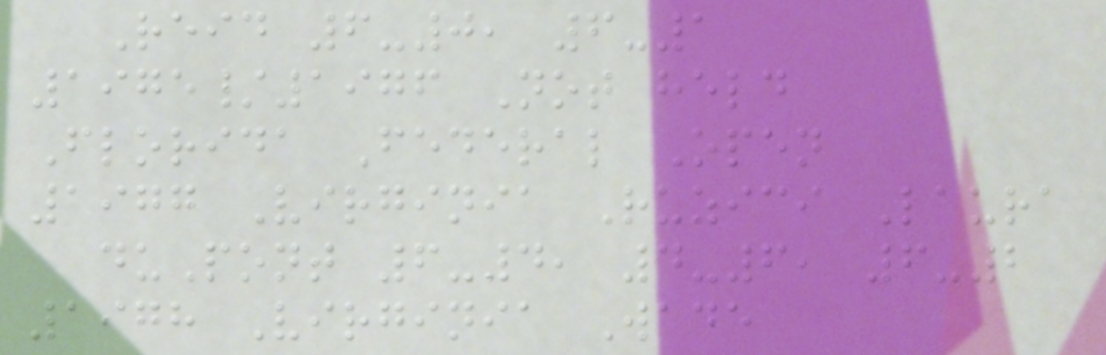Reid 6-0, 6-1
1975/1976 Not held
Florida Federal Open
1977 Virginia Ruzici Laura
duPont 6-4, 4-6, 6-2
1978 Virginia Wade
